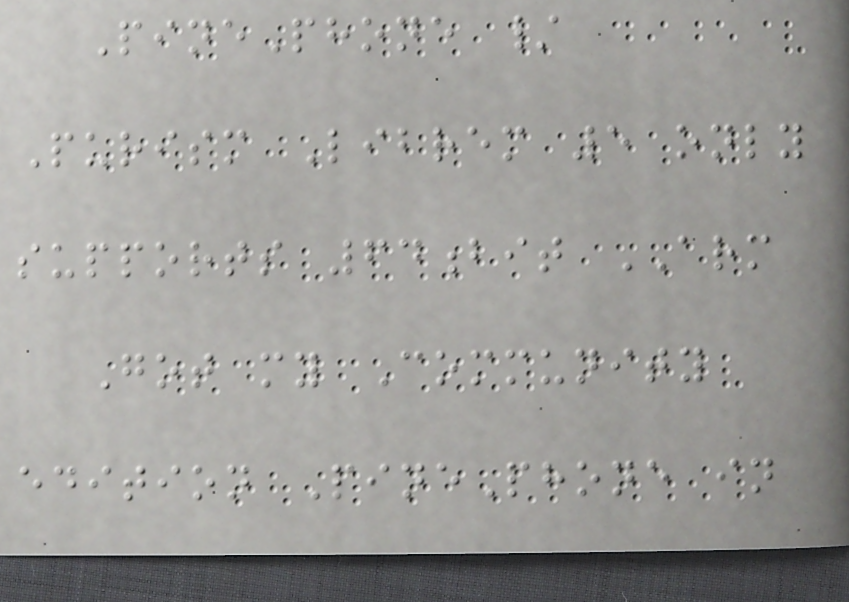PinePhone /
Purism Librem 5 only
supports 64bit ARM
Got my Community
edition PinePhone in
